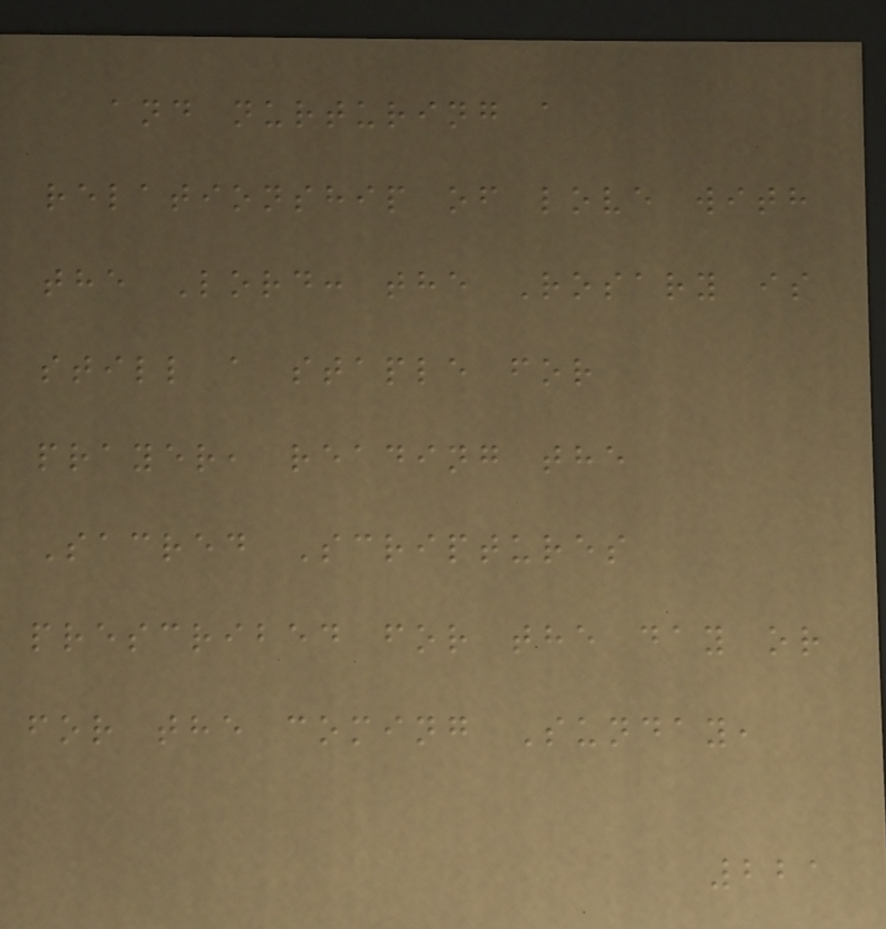and nurturing a
relationship of love with
the Lord: the Rosary is
still a staple for
prayer, reading the
Sacred Scriptures
prescribed for the day or
for the coming Sunday,
221
